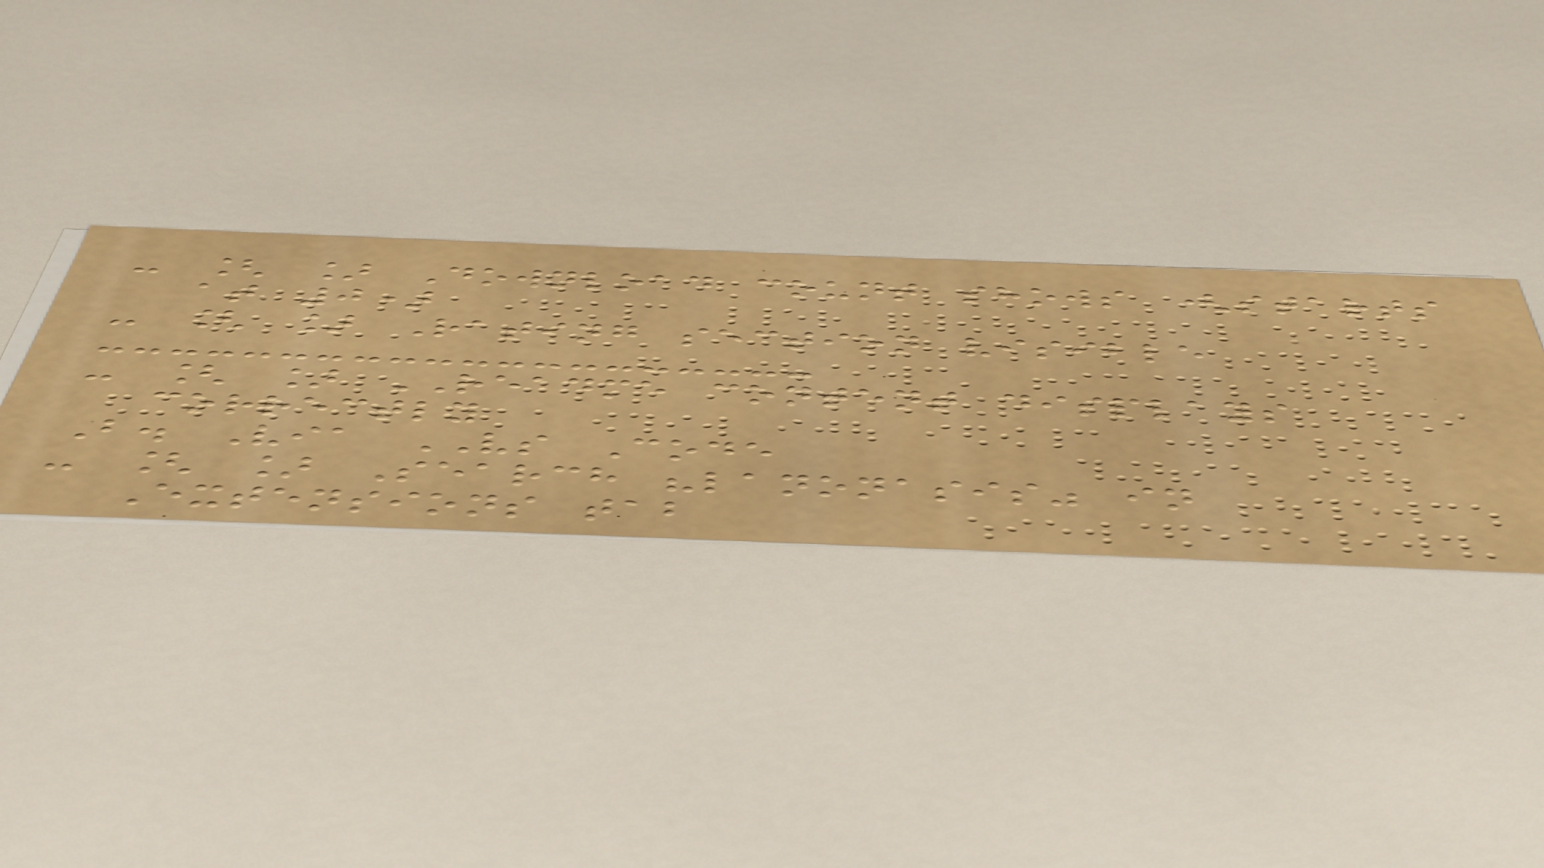- [ ] Download count shows (starts
at 0)
- [ ] Rating section visible
- [ ] README content displays
correctly
B. Via VS Code
- [ ] Search "lanonasis" in
Extensions tab
